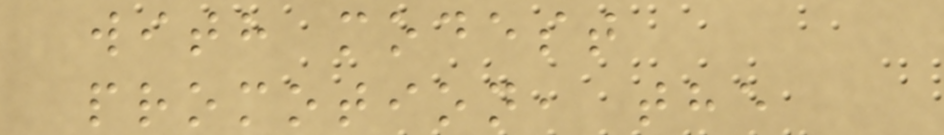with modest
promotion, the
